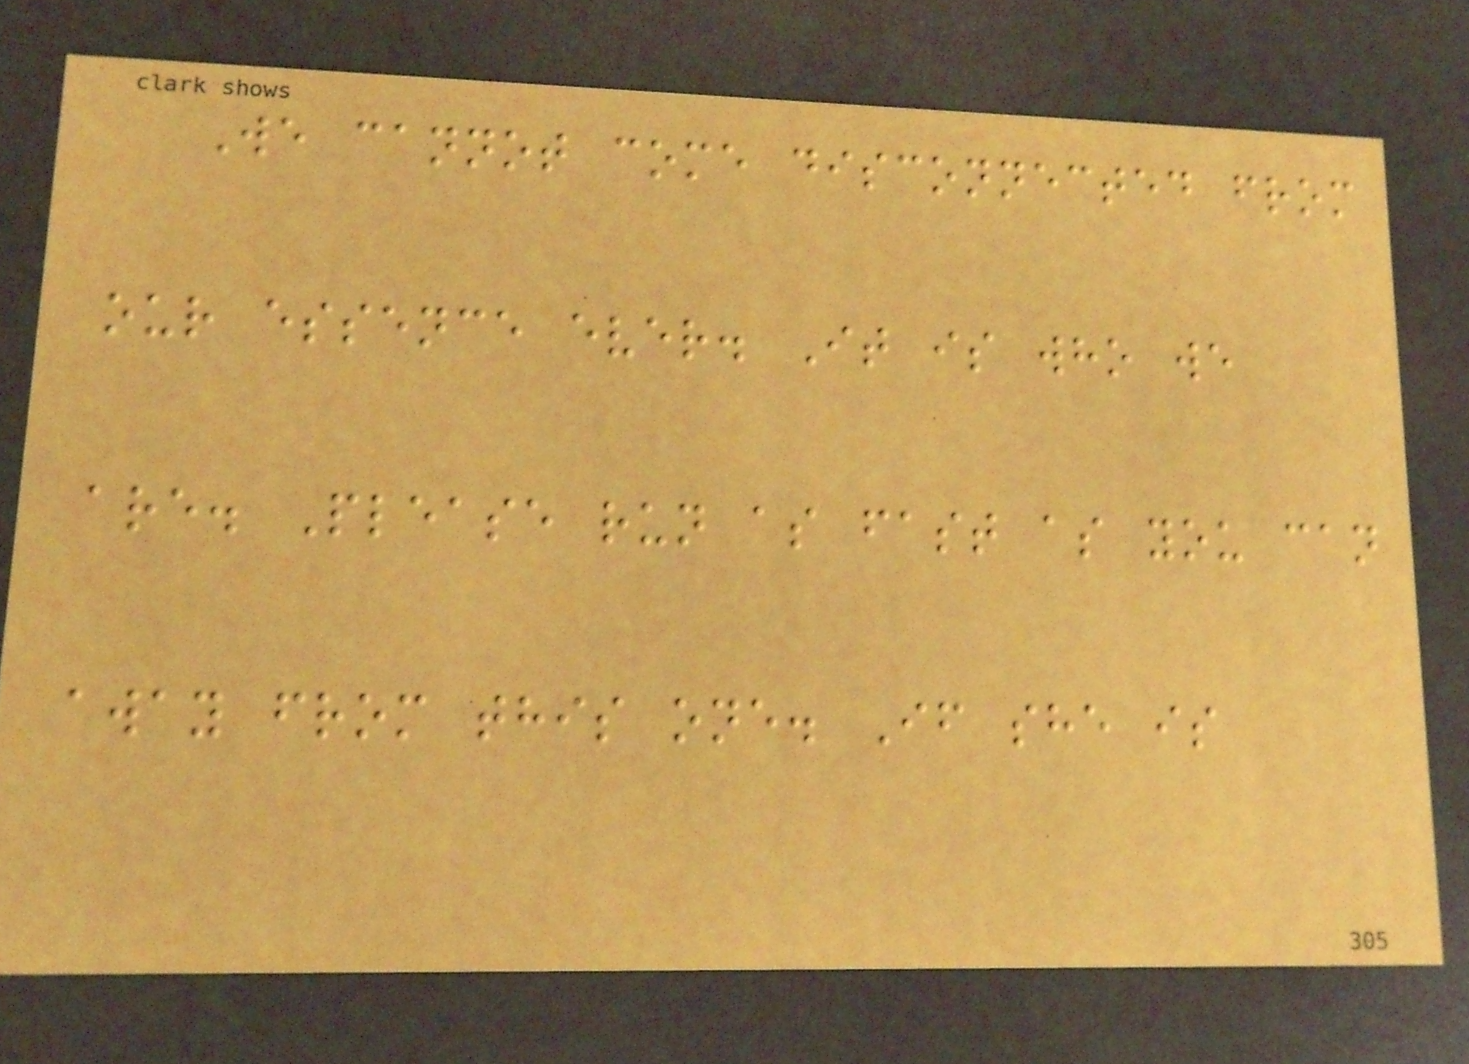We cannot come disconnected from
our essence ever. It is who we
are. Please run as fast as you can
away from this one. If she is
